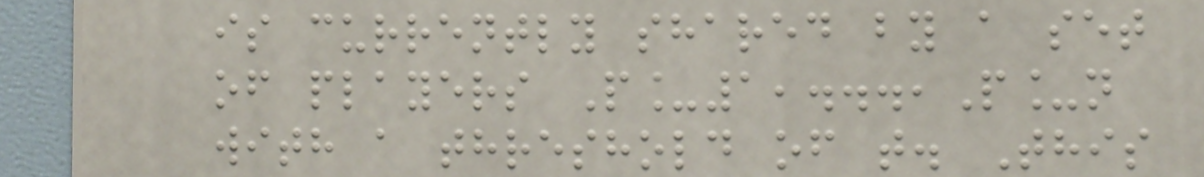is currently shared by a set
of players P_1,...,P_n
with a threshold of t. This
